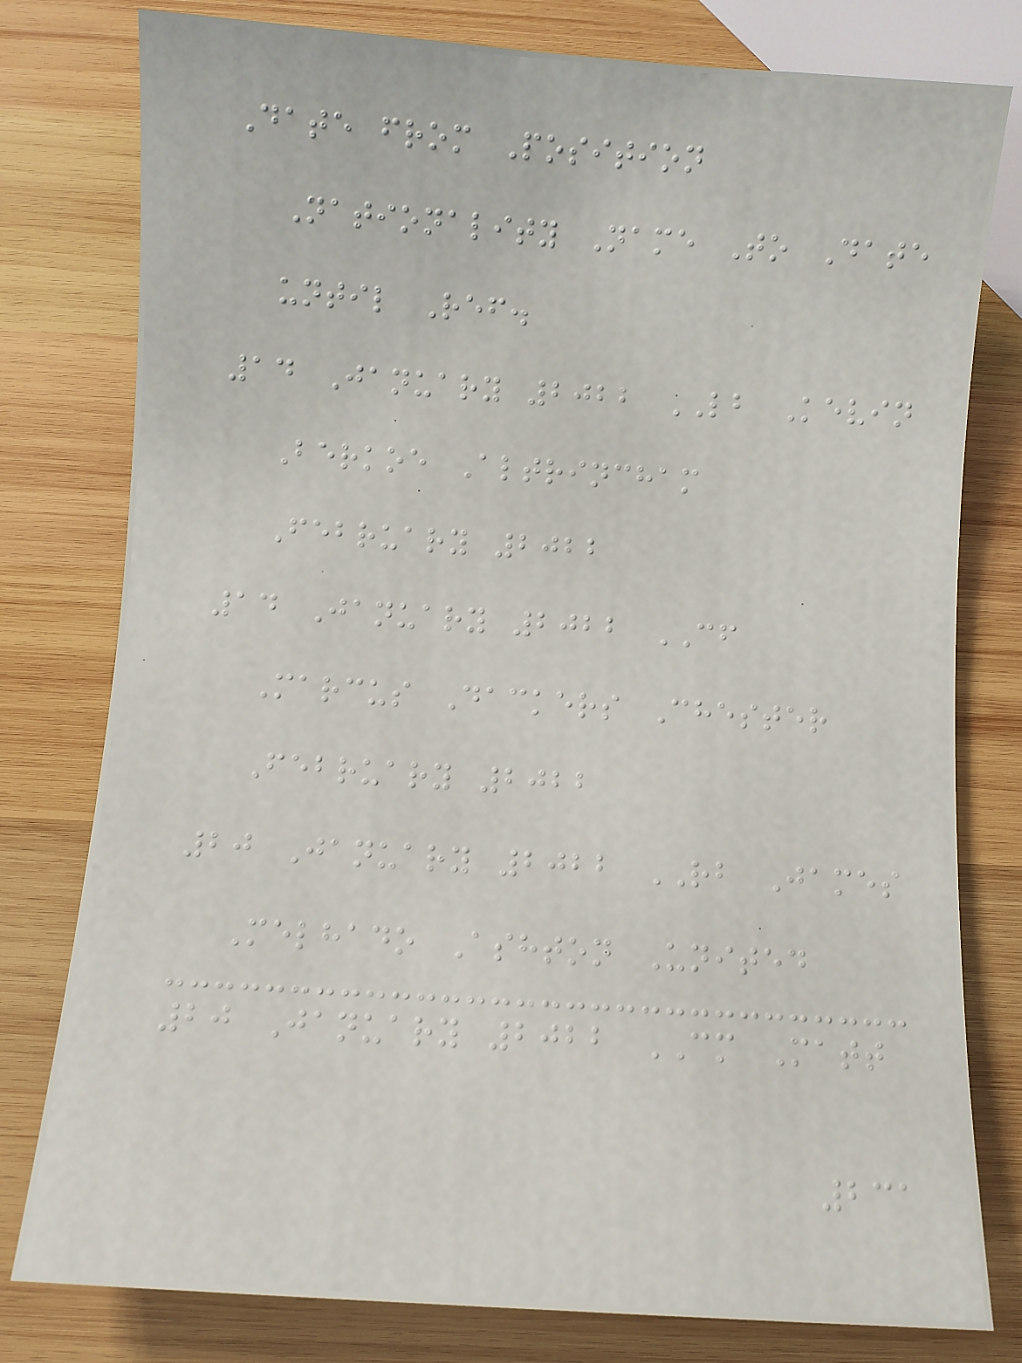Date from Position
Nationality Name To Date
until Ref.
14 January 2022 LB Kevin
Berkoe Altrincham
February 2022
14 January 2022 CF
Marcus Dackers Chester
February 2022
20 January 2022 RB James
Melhado Ashton United
20 January 2022 CM Matt
231
